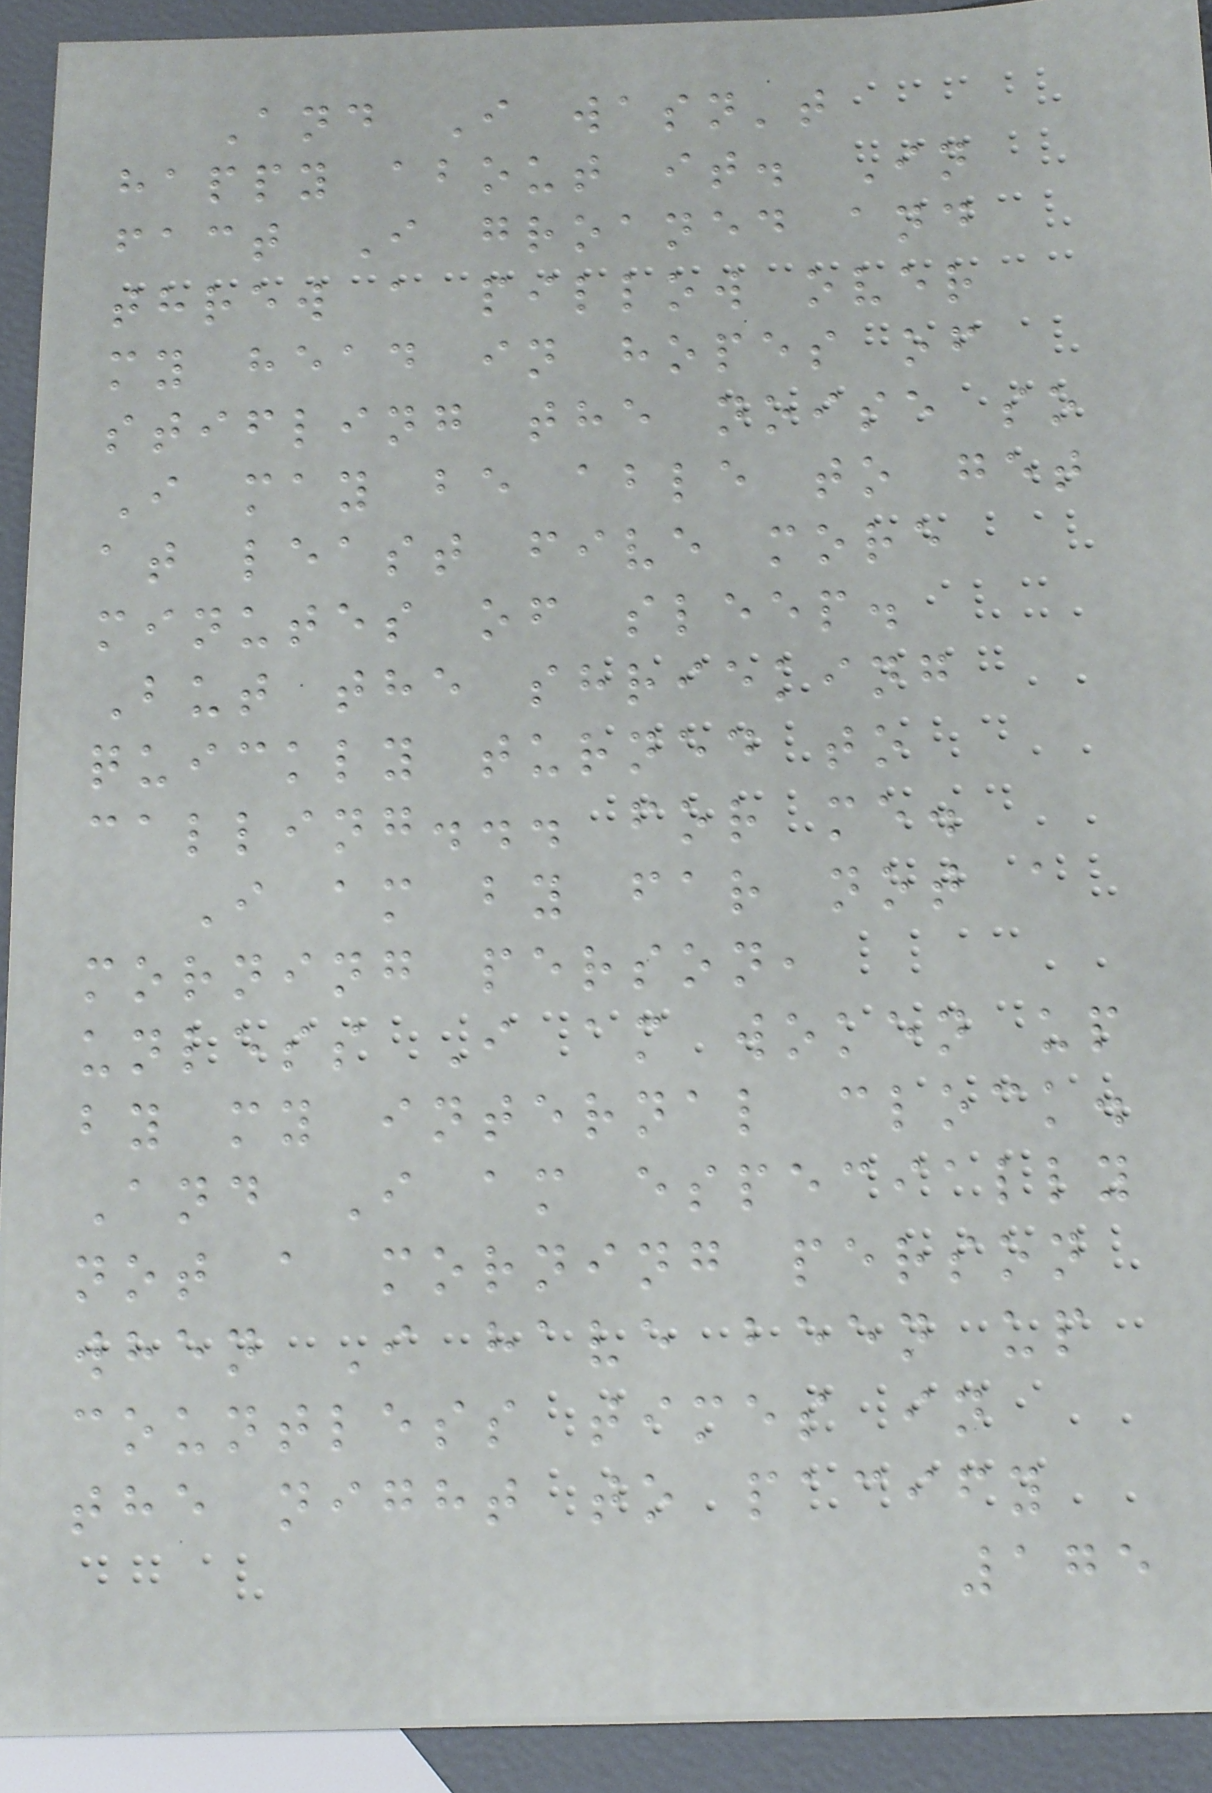And I wasn't
happy about it. In
fact I groaned and
threw a pillow over
my head in hopes of
stifling the noise so
I may be able to get
at least five more
minutes of sleep.
But the shrieking
quickly turned to
calling... for me.
I am by far not a
morning person,
unless I am woken up
by my internal clock.
And I am especially
not a morning person
when I have been up
countless times in
the night to pacify
175
